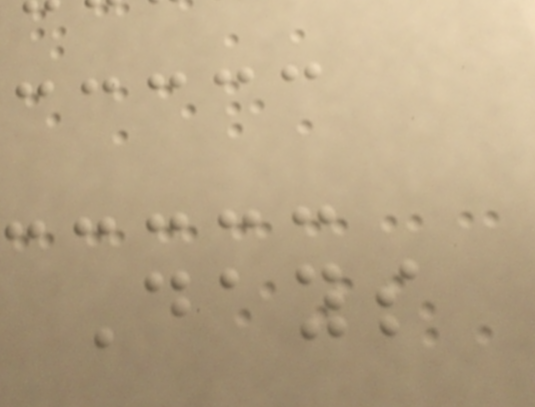Days
